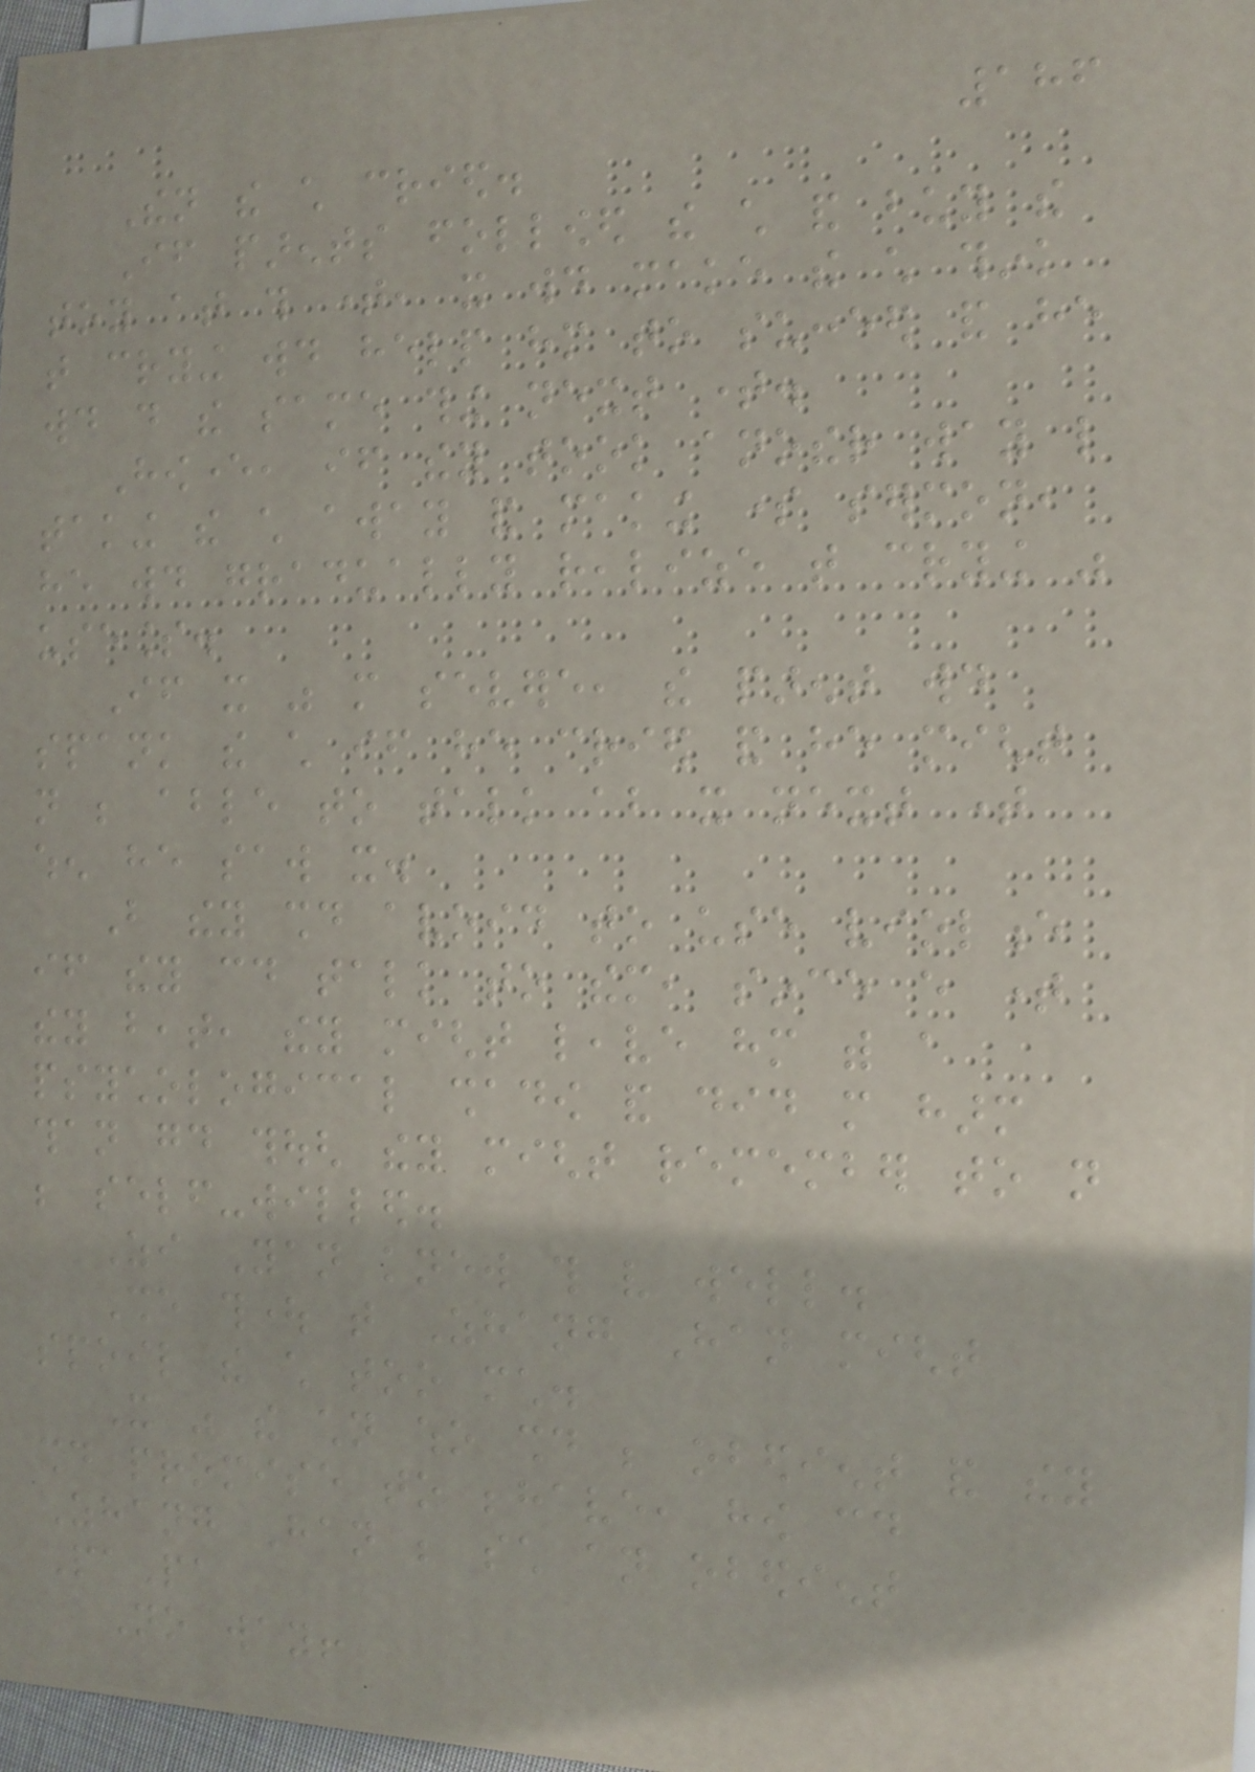186
Then the child cried.
If parents followed the child and buy the
toy at this time, it would make the child think
that crying would help him to succeed and he
would do the same thing next time.
However, if they took another way like
taking the child away and making some sermon,
he would gradually realize that crying was
useless.
If it was more severe, the parent would
spank the child if he cried and he might
not be able to talk about it next time
when he saw it.
But they should avoid to use violence
if they could talk to them, since every time
they beat, they might leave him with a
psychological shadow and did more harm
than good though they might remember to not
be self-willed.
Zi Yan knew this very well.
She thought that Zhang Han might
spoil the child too much.
It was the children who should be obedient and they
should promise to behave, how could
Zhang Han be such an obedient
PaPa
No way!
